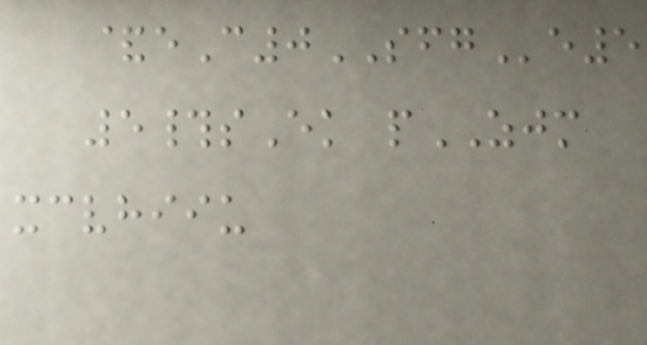&eC0SFGe5
5#sEk pZJM
xcvhiiu
